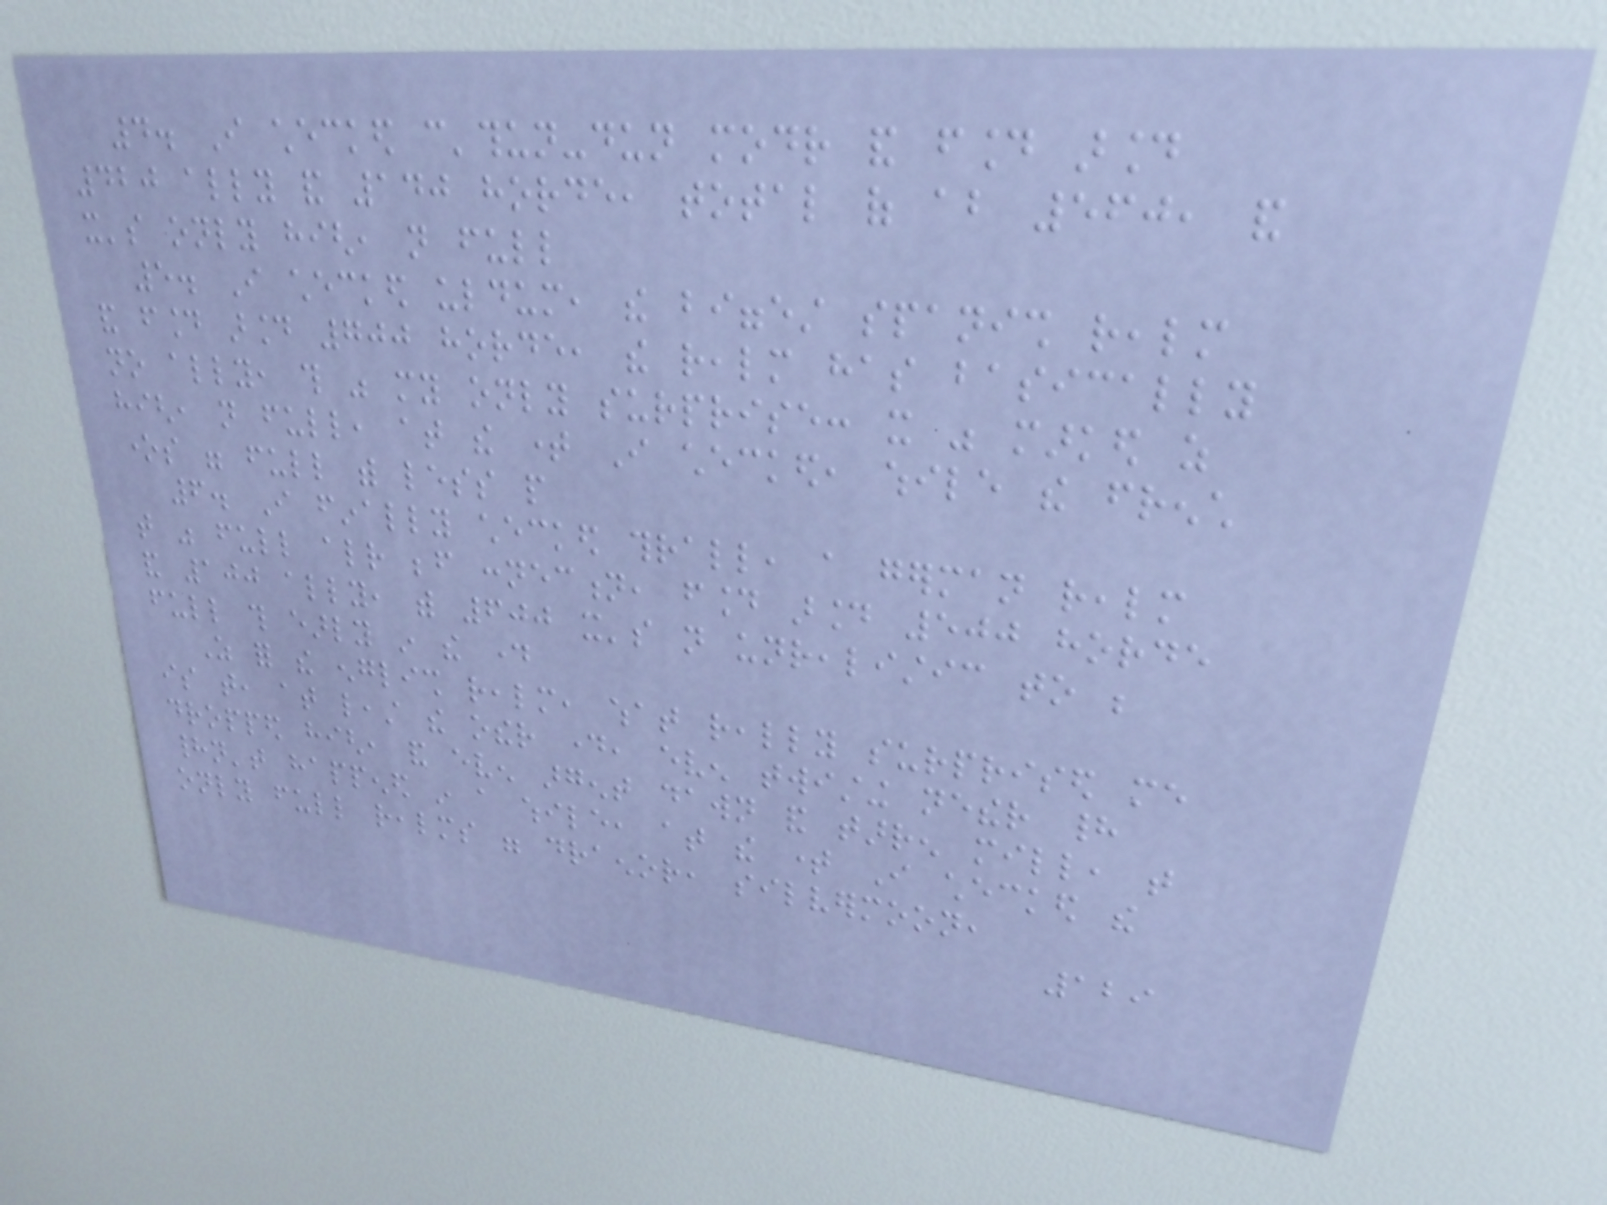4. I checked c'thun-dun modr and found around
420 ally and 140 horde, total of about 560, and
it's only high, not full
5. I checked uldum, the biggest spanish realm
and found around 700 horde, the realm has basically
no ally, this was my only surprise: it was marked as
high, not full, at the time I checked, while the french
ones were full with less people
6. I finally checked thrall, a german realm
that was full already before connection, found around 500 horde
and 100 ally, with 600 it's not unrealistic to be
full this early in the day
As for the english realm, what really surprised me
is that, at least the other day, even twisting nether had
dropped high, and even argent dawn and tarren mill, that
hadn't happened in a while, at the time I checked the
only full realms were draenor, silvermoon,
129
